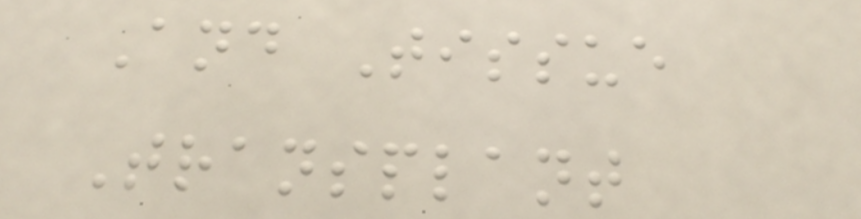And Tissue
Transplant
